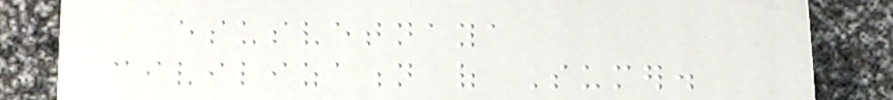esusvetnaya
civilization of Sumer.
